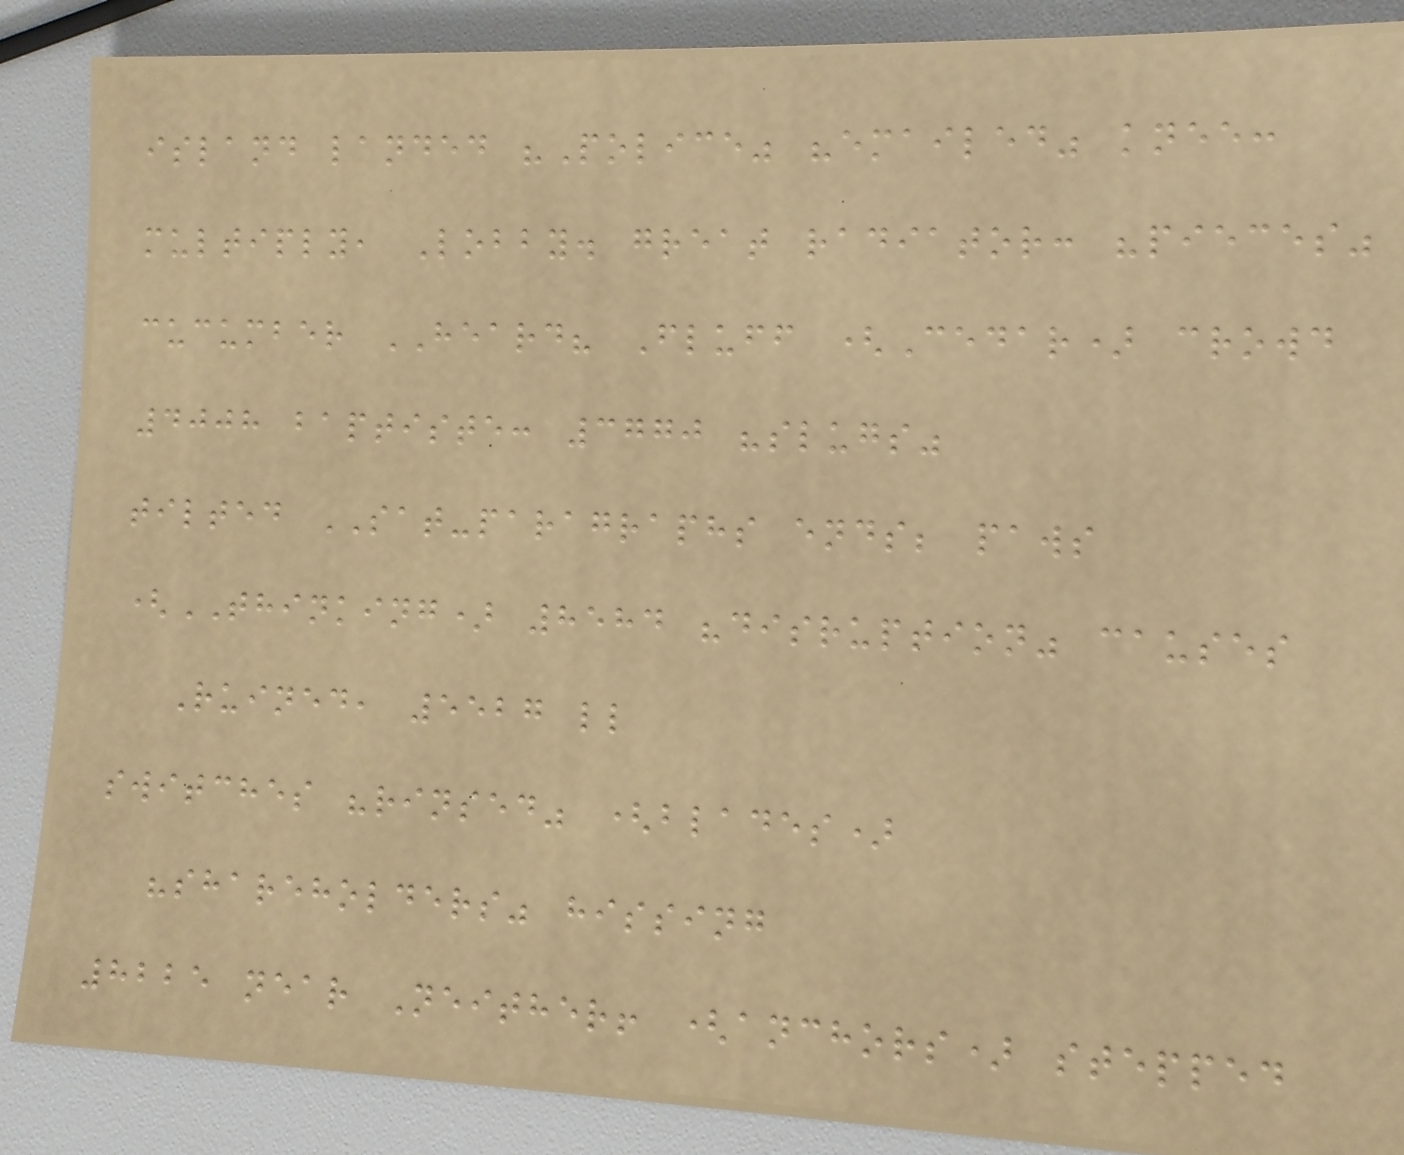island landed "Police" "emailed" knee:
multiply, Lobby. great radiator: "pieces"
cucumber HEARD? Fluff (Cedar) crowd
4008 baptiste: 3770 "slugs"
tilted SAT-paragraphs ends; paws
(THINKING) 8584 "disruption" causes
Ruined, 5527 ll
switches "rinsed" (blades)
"shareholders" hissing
8225 near Neither! (anchors) stepped
